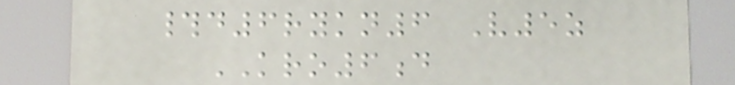#d6rykn6 V5z
KRO6d
